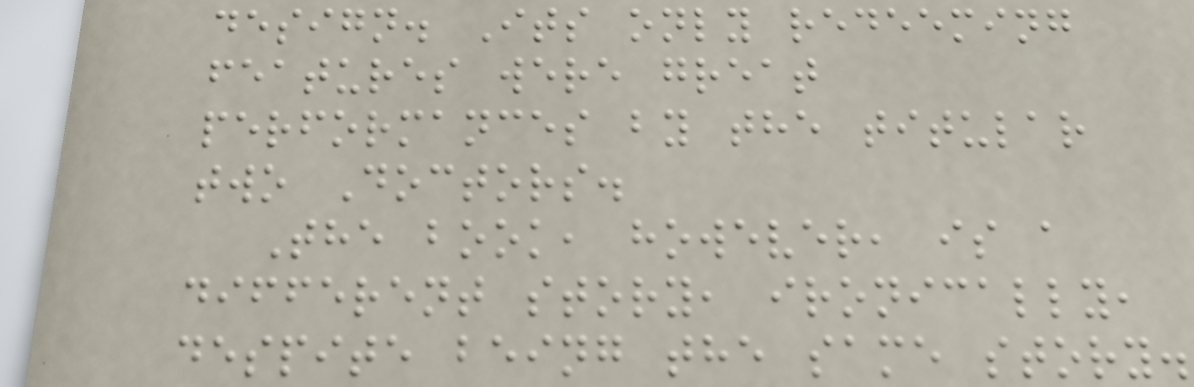design. Its only redeeming
features were great
performances by the titular
two Doctors.
The book, however, is a
different story, ironically,
despite being the same story.
